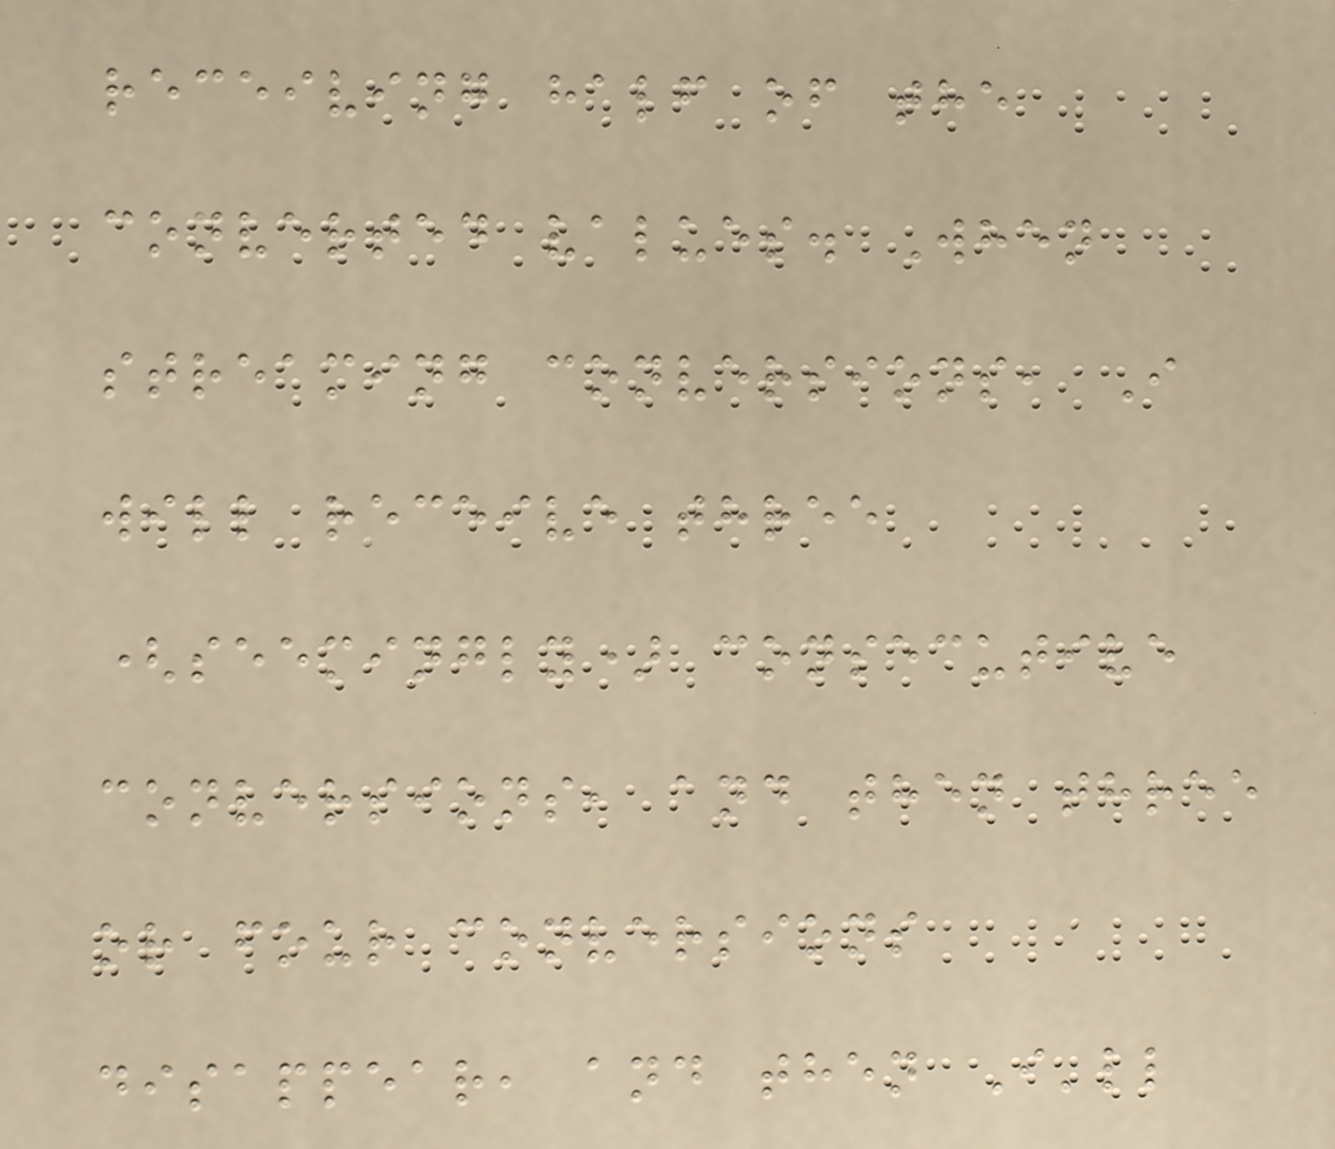receiving half of the
converted values. When
streaming conversions, I
will receive three
(seemingly) consecutive
conversions, and then three
or four conversions
disappear, and then I'll
